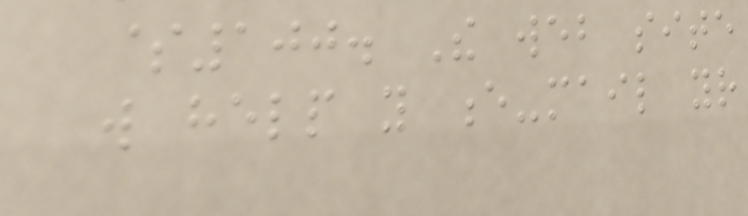$100. The web site
will help you e-mail your
